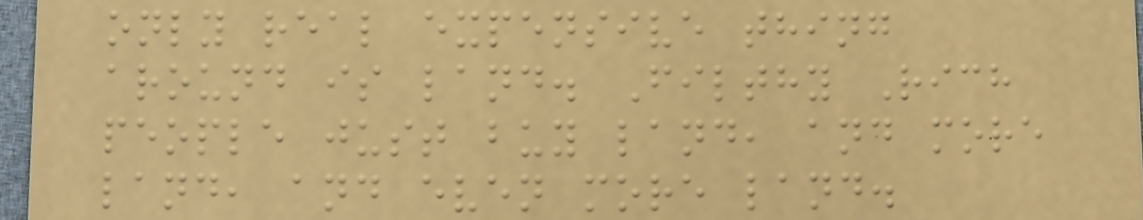only real expensive thing
around is land. Filthy Rich
people just buy land, and more
land, and even more land.
